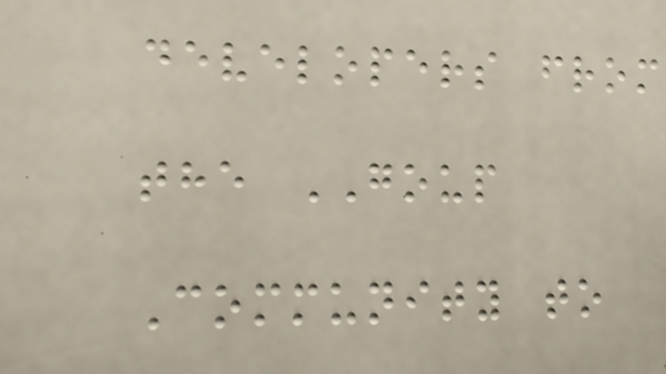developers from
the GOUP
Community to
